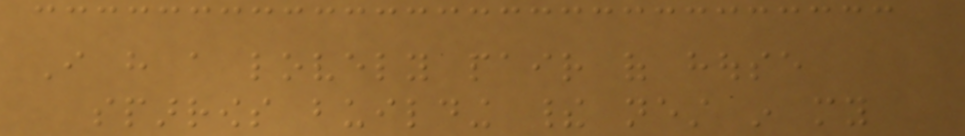I have a lovely pair of house
sparrows building their nest in my
